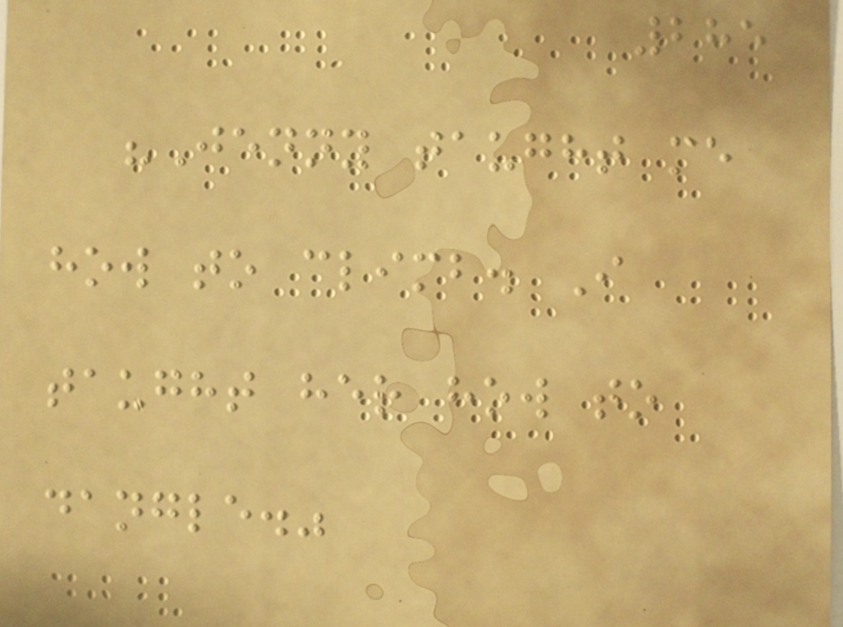285
"Jenny taught me
how to climb. I
taught her how to
dangle."
